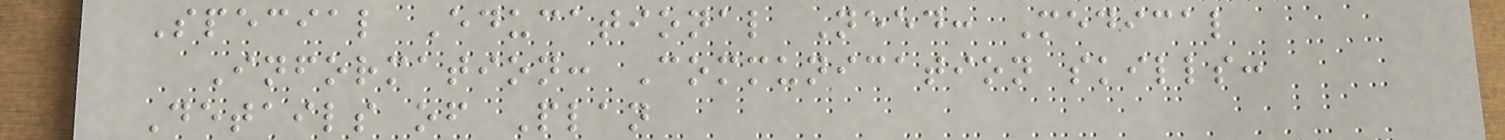Special Educational Need: Medical
Information: Communication skills:
Details of Plan
